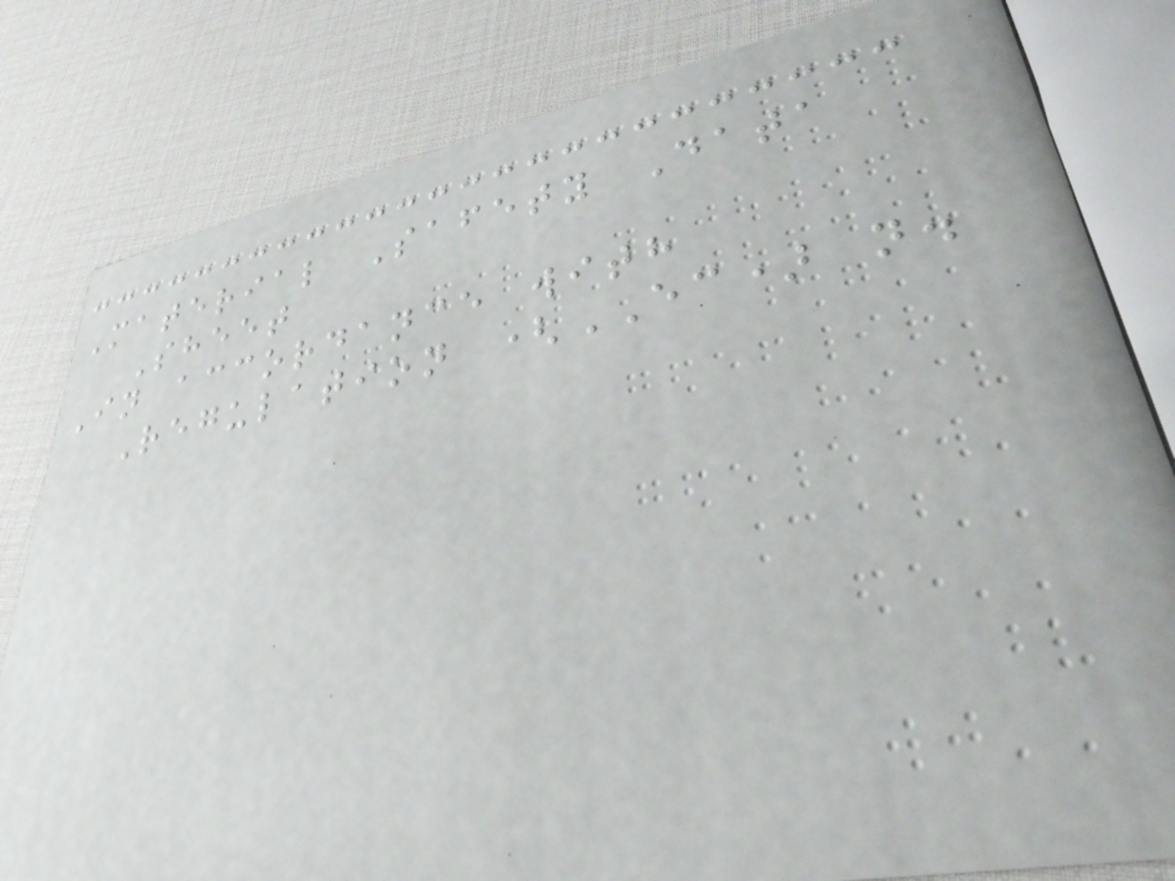Material Safety Data
Sheet
In accordance with
Regulation (EC) n.
